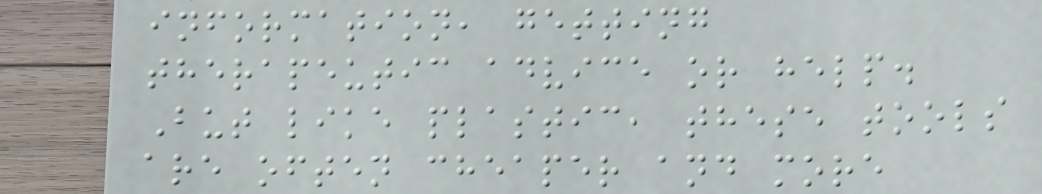information, getting
therapeutic advice or help.
But like plastic, these tools
are often cheaper and more
